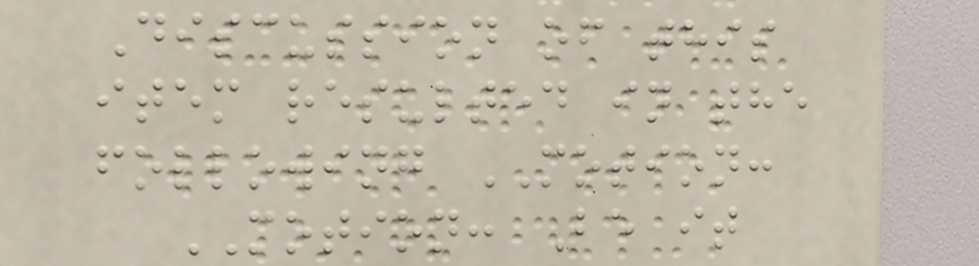Discussion of this
item resulted in the
following MOTION:
MOTION: Be it
